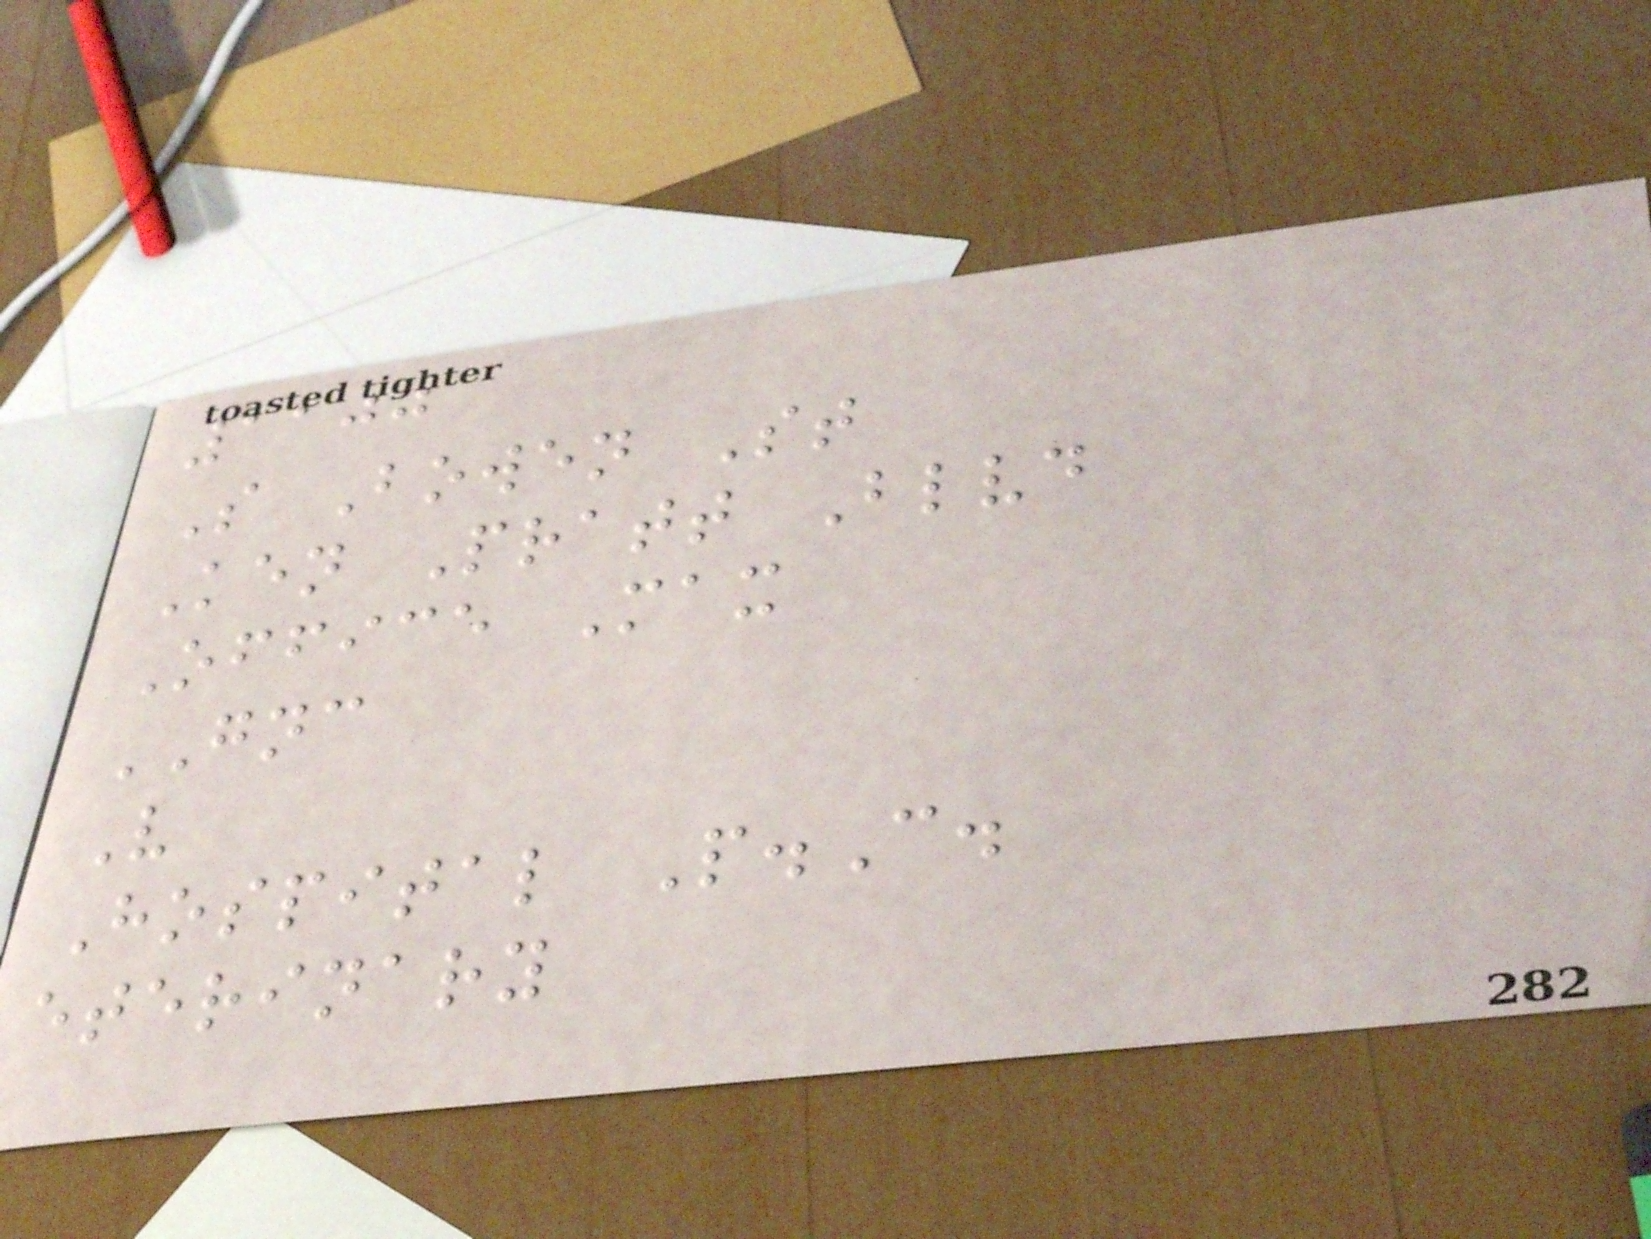1100
S Bowen St
Ken Pratt Blvd
Office Max
GNC
V
Hospital P.C.
eterinary
